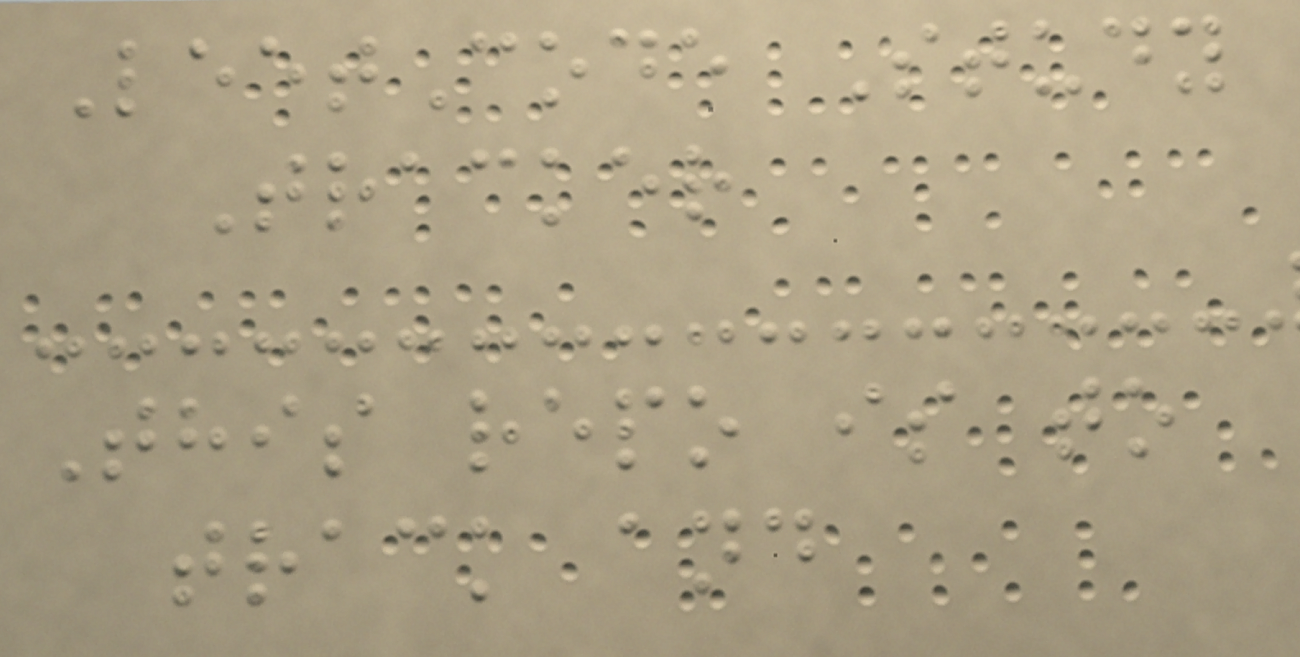LeetCode Study
Tracker
This repo is to
track and
